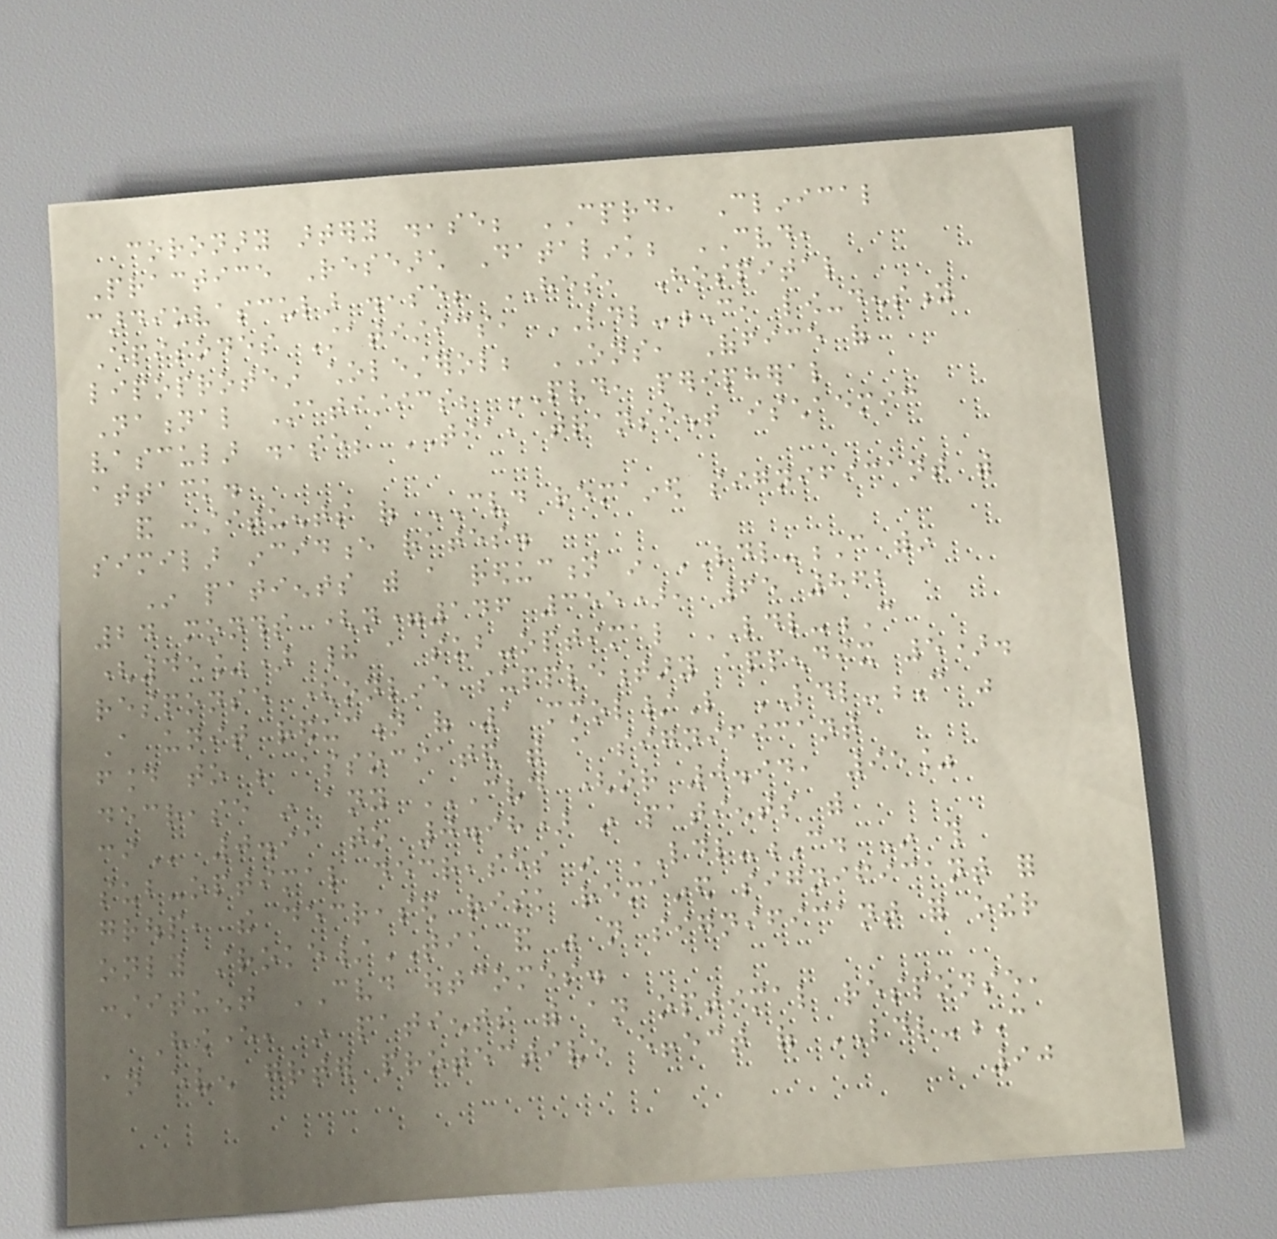coronary artery disease; CPRD, Clinical
Practice Research Datalink; CVD,
cardiovascular disease; HES, Hospital
Episodes Statistics, LDL-C, low-density
lipoprotein cholesterol; ONS, Office of
National Statistics; PVD, peripheral
vascular disease; TIA, transient ischaemic
attack.
and constituents of CVD remained significant with
similar incidence rates.
In patients with a reduction in LDL-C within
24 months (n=146 355), 65 862
(45%) had a sub-optimal LDL-C
response (online supplementary appendix 5).
A unit reduction of 1 mmol/L LDL-C was
found to be associated with a significant
decrease in any CVD (OR 0.94, 95%
CI 0.91 to 0.98) in patients with
sub-optimal decreases in LDL-C. In this
group, the decreased risk remained significant for
only stroke/TIA and was not significant for other
constituent CVD outcomes.
However, in patients with an optimal response,
an even greater protective effect of LDL-C
90
